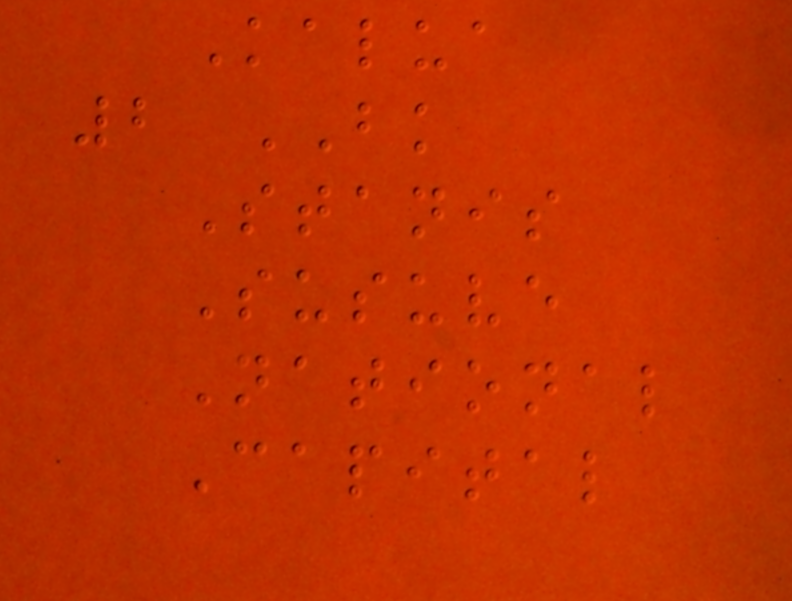Kalua
2 BK
Stanis
Susuve
National
Capital
